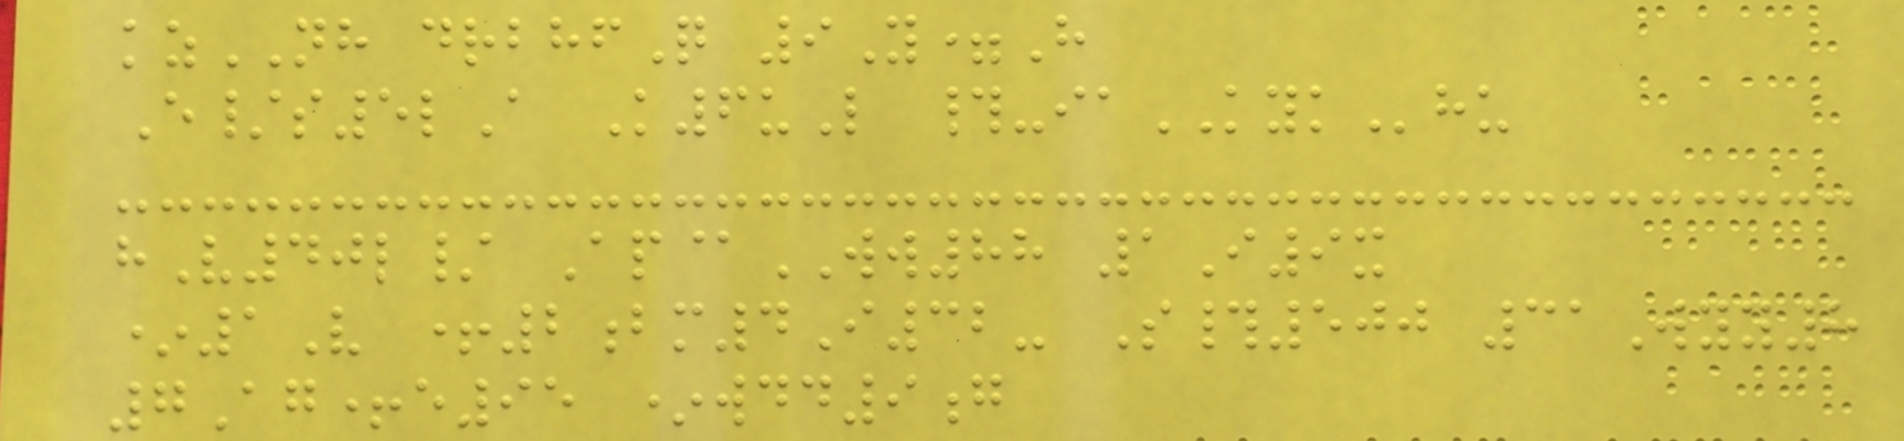kzNH drbhfQ 9Y=H
E/s5lA K6uL #-iaKYKhu
hV40l/ Ap@WW88 1I9x
*1V +2bm4I32- S#500 31Wyy8
7Ag+e95 *wdd9g
